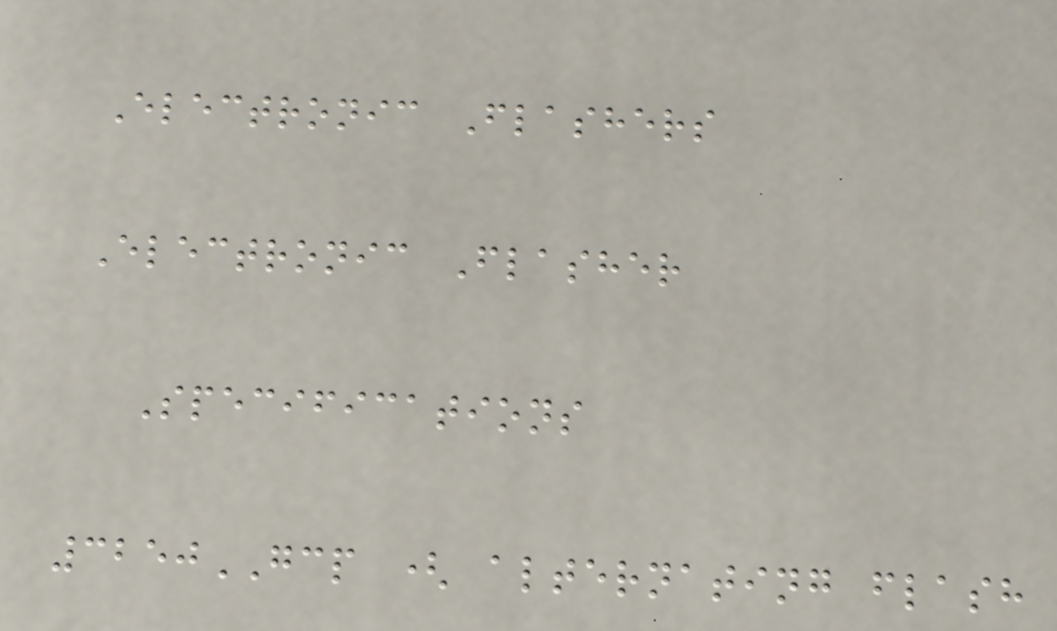Electronic Flashers
Electronic Flasher
Specifications
3250GCP ( alternating flash
